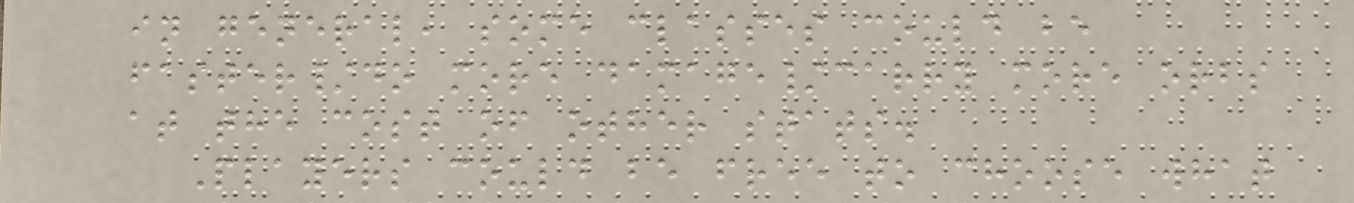in general, some classes could be
faster/do more damage/carry more orbs
at the cost of other stats.
Players could be free to choose what
